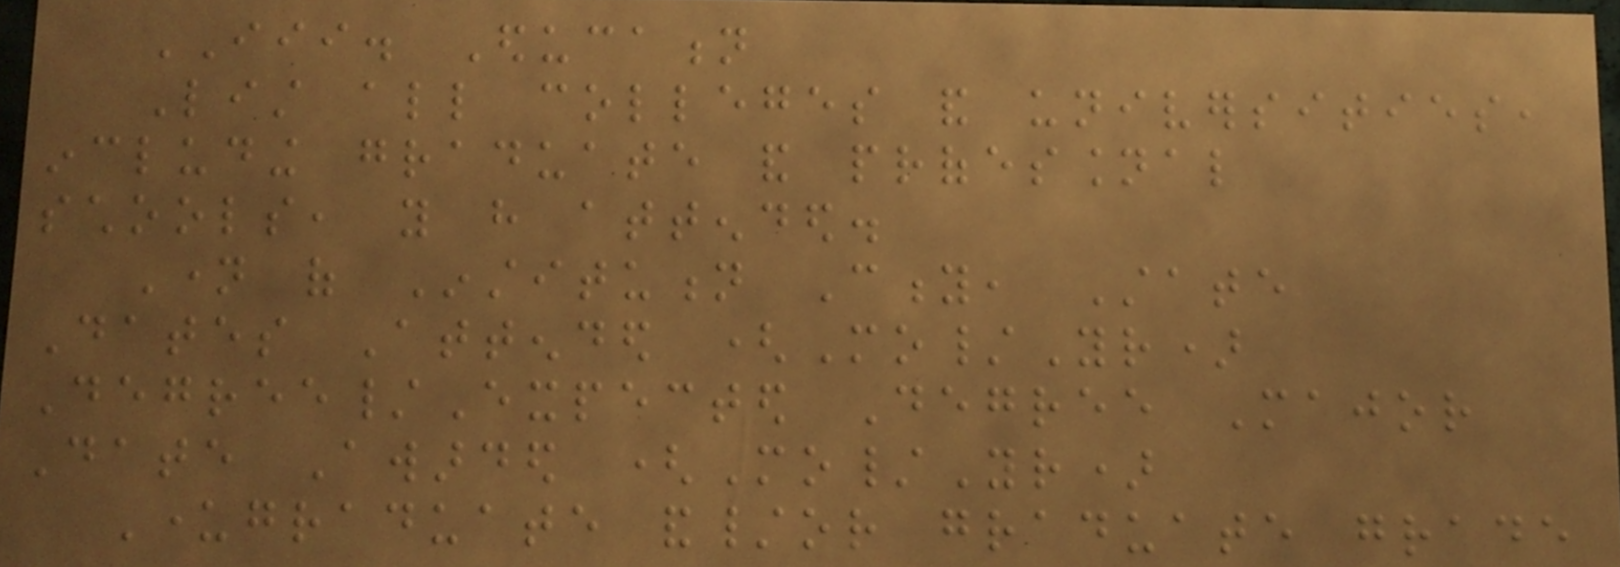III. Education
List all colleges and universities,
including graduate and professional
schools, you have attended.
Name of Institution City, State
Dates Attended (Mo/Yr)
Degree/Expected Degree Major
Date Awarded (Mo/Yr)
Undergraduate and/or graduate grade
